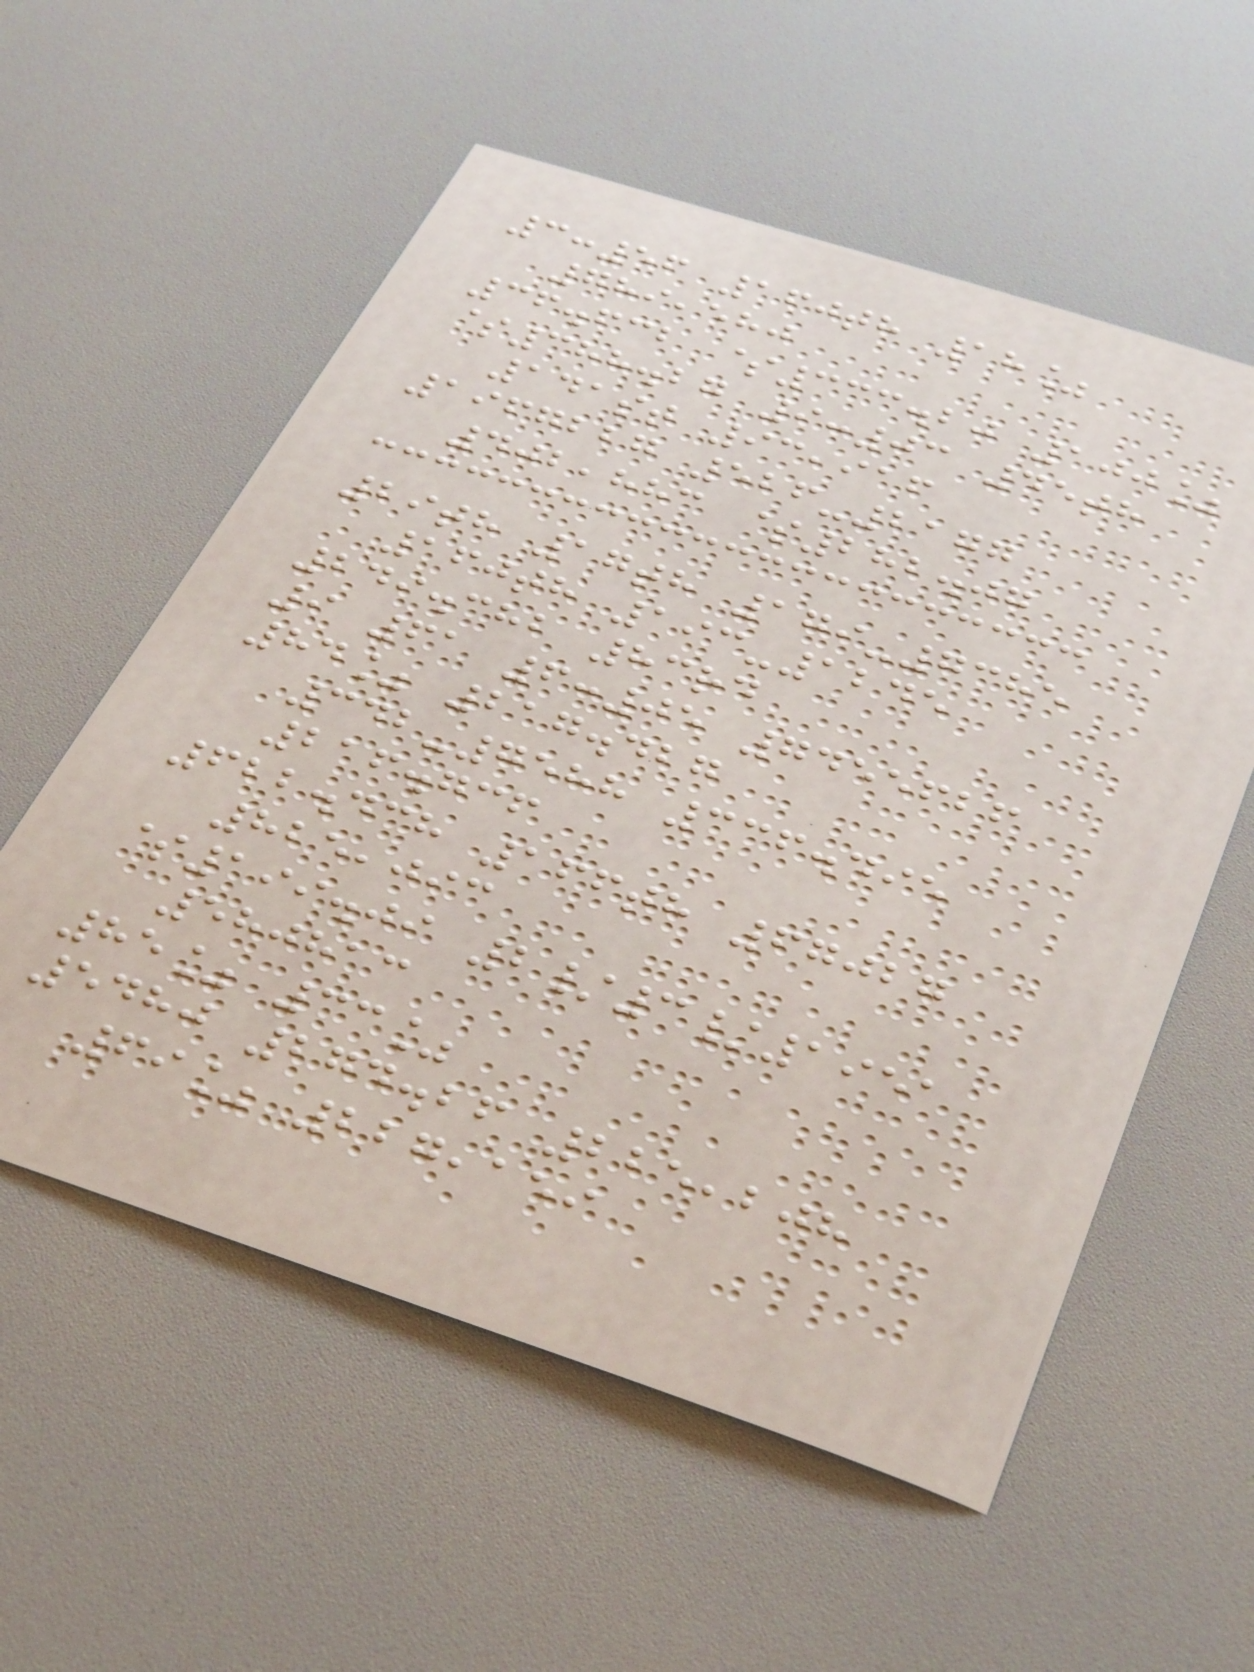3:56 160th 18%
789,580
36.632 $333.20 100%
$388.27 9:03 45th
141st 93,916
1967227 526-2177
402,883 $282.07
29th 17th 179-7385
160th 193-1245
249.382 83rd
9 61 6:05 7455626
84% 217.427
342-7588 336.495
216.736
622.438 166th 67027
825,093
$199.09 2/3/1951
580813
85% 33%
5480 274.26 225,208
69% 227,159
